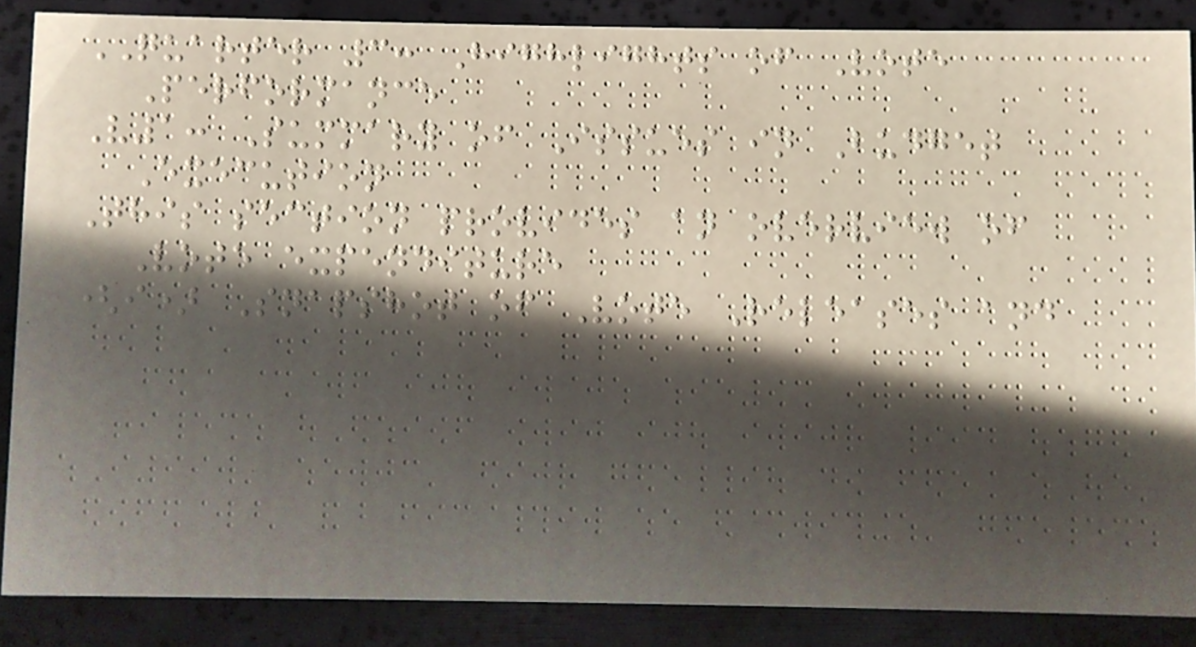QUARTER 3: Highlights of Vote
Performance
V1: Summary of Issues in Budget
Execution
This section provides an overview of
Vote expenditure
(i) Snapshot of Vote Releases and
